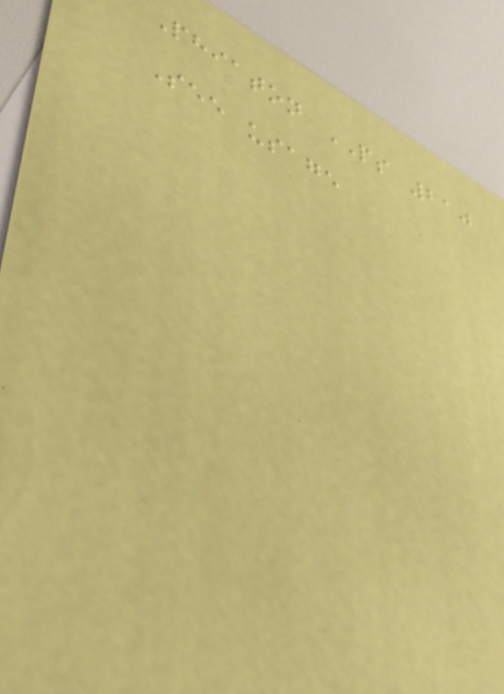Phiaton PS 210
See usage
